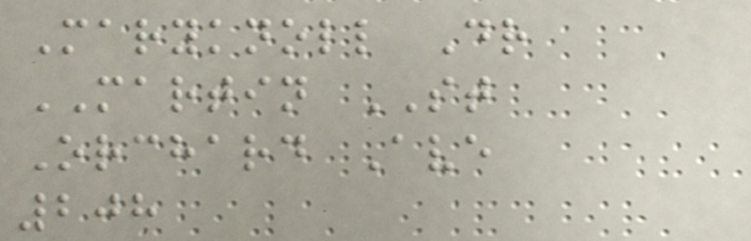Maryknoll Dr
MARTIN ST
Orchard Ave
208
